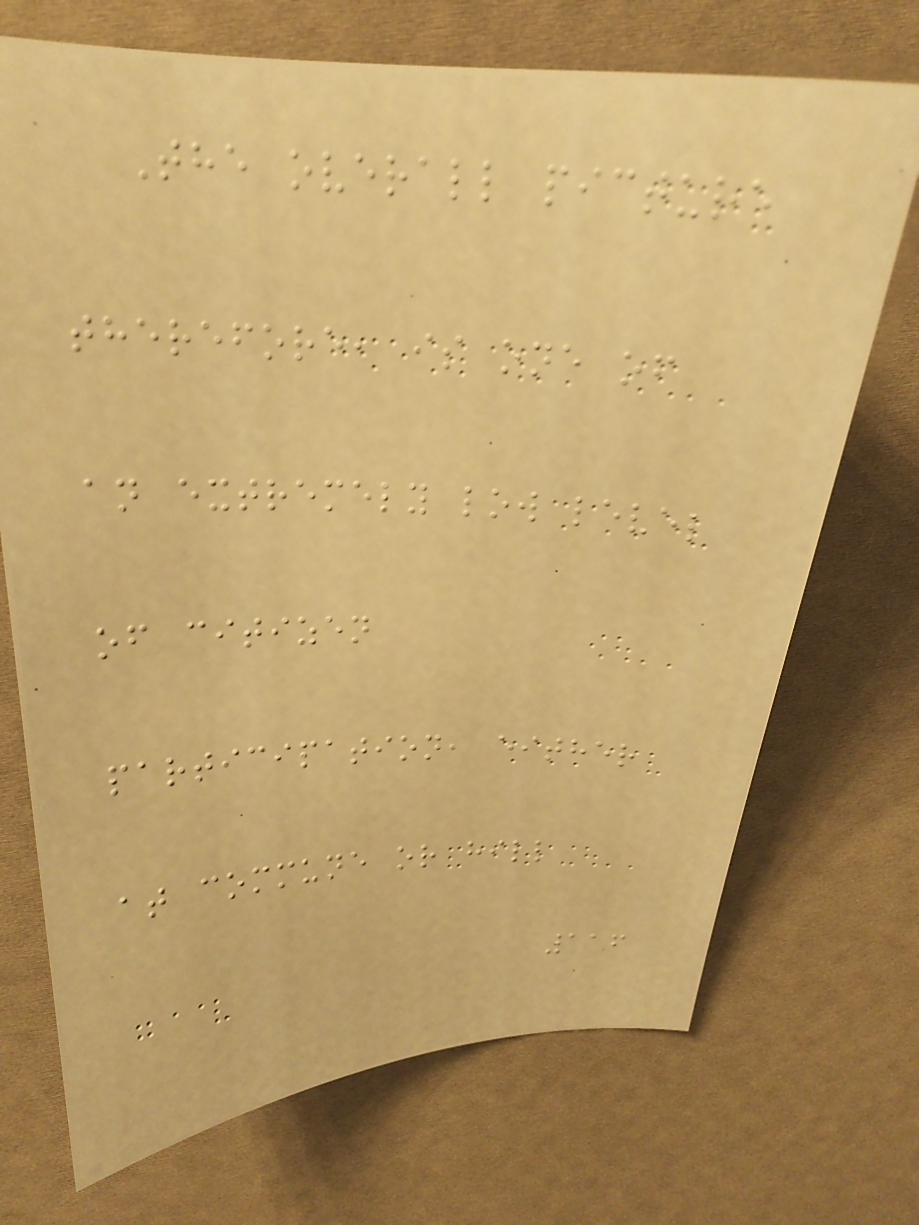The overall picture
therefore, is one of
an extremely low level
of citizen
participation, either
at commune or hill
116
